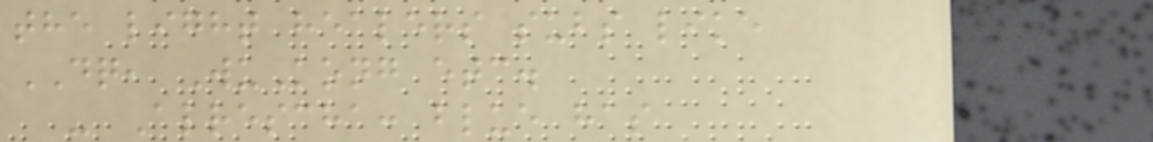the light healers subs like
DQ, WuKong etc.
- Alrescha: blue has
